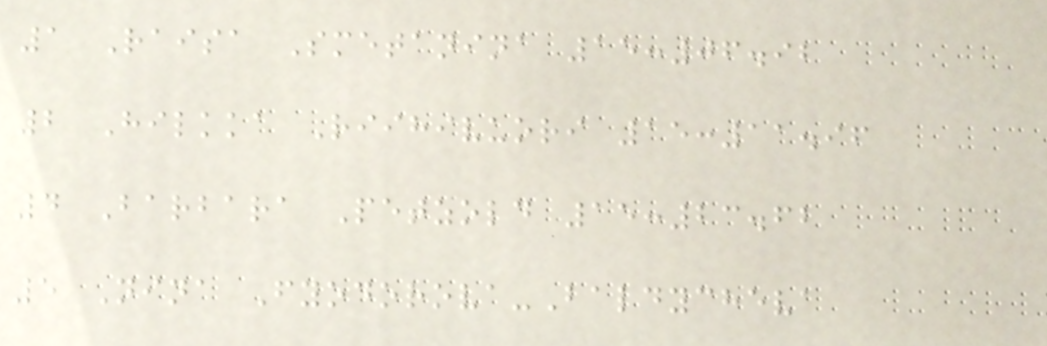1 Raisa Smetanina 15:06.92
2 Hilkka Riihivuori 15:11.96
4 Barbara Petzold 15:23.62
5 Nina Fyodorova-Baldycheva
